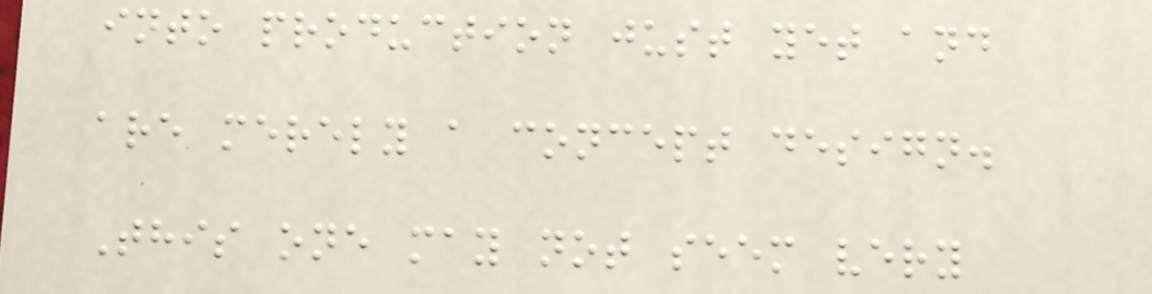into production just yet and
are merely a concept design.
This one may not seem very
